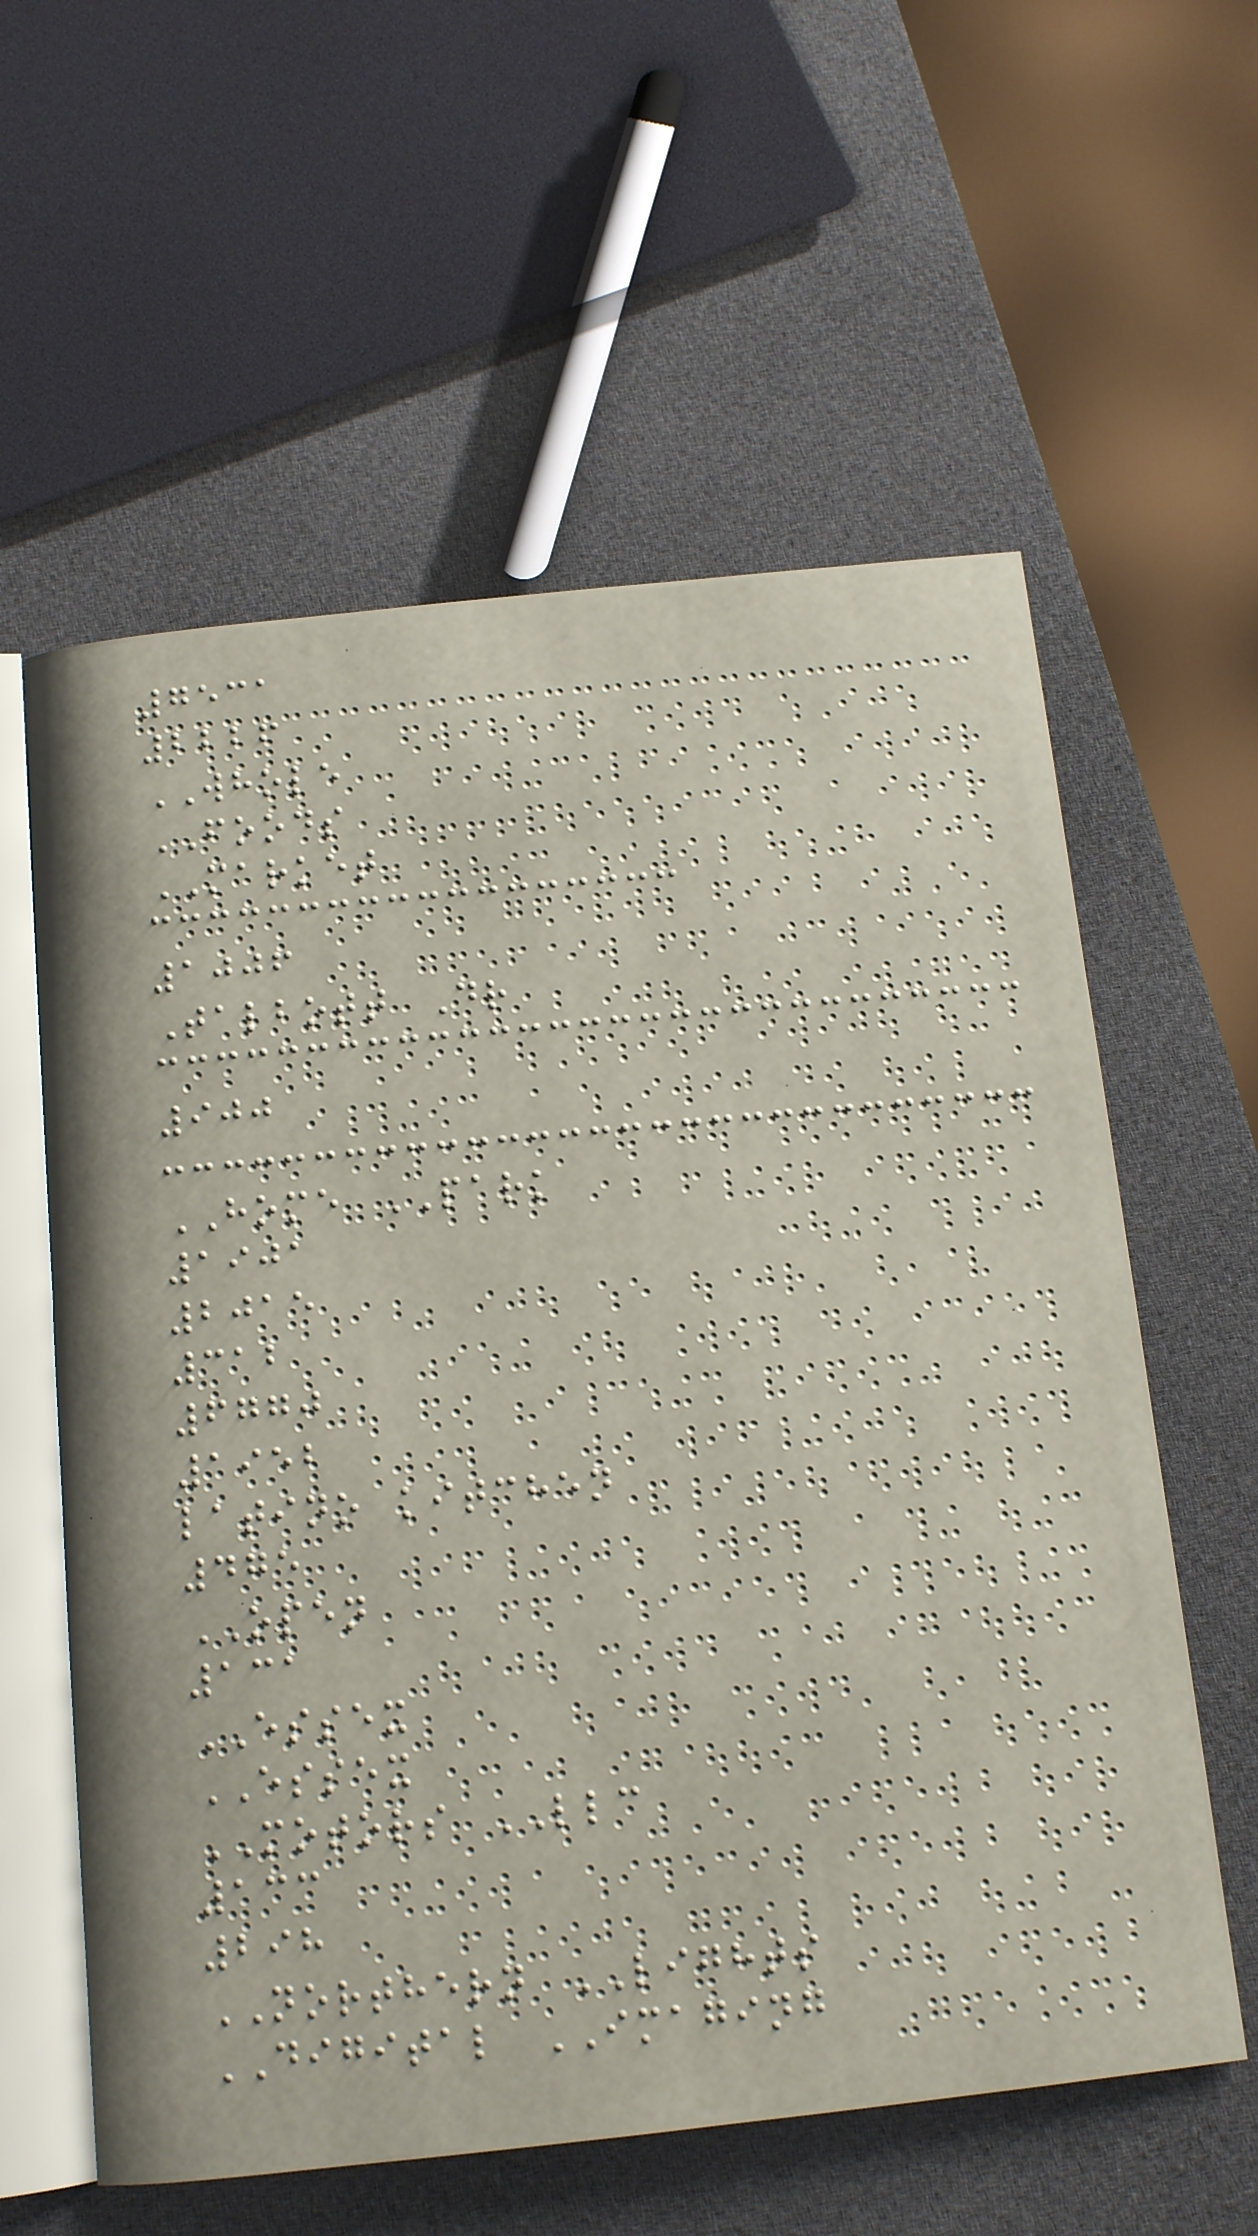7531
2226
WHOLE
FOODS
MARKET
1006
Talbott Dr
900
HOME PARK
1901
2015
312
6770
1952
latino kitchen
475
OPEN
131
ESSEX
ESSEX
MOTORS LLC
133
298
NORTHERN LIGHTS
DIGITAL IMAGING
